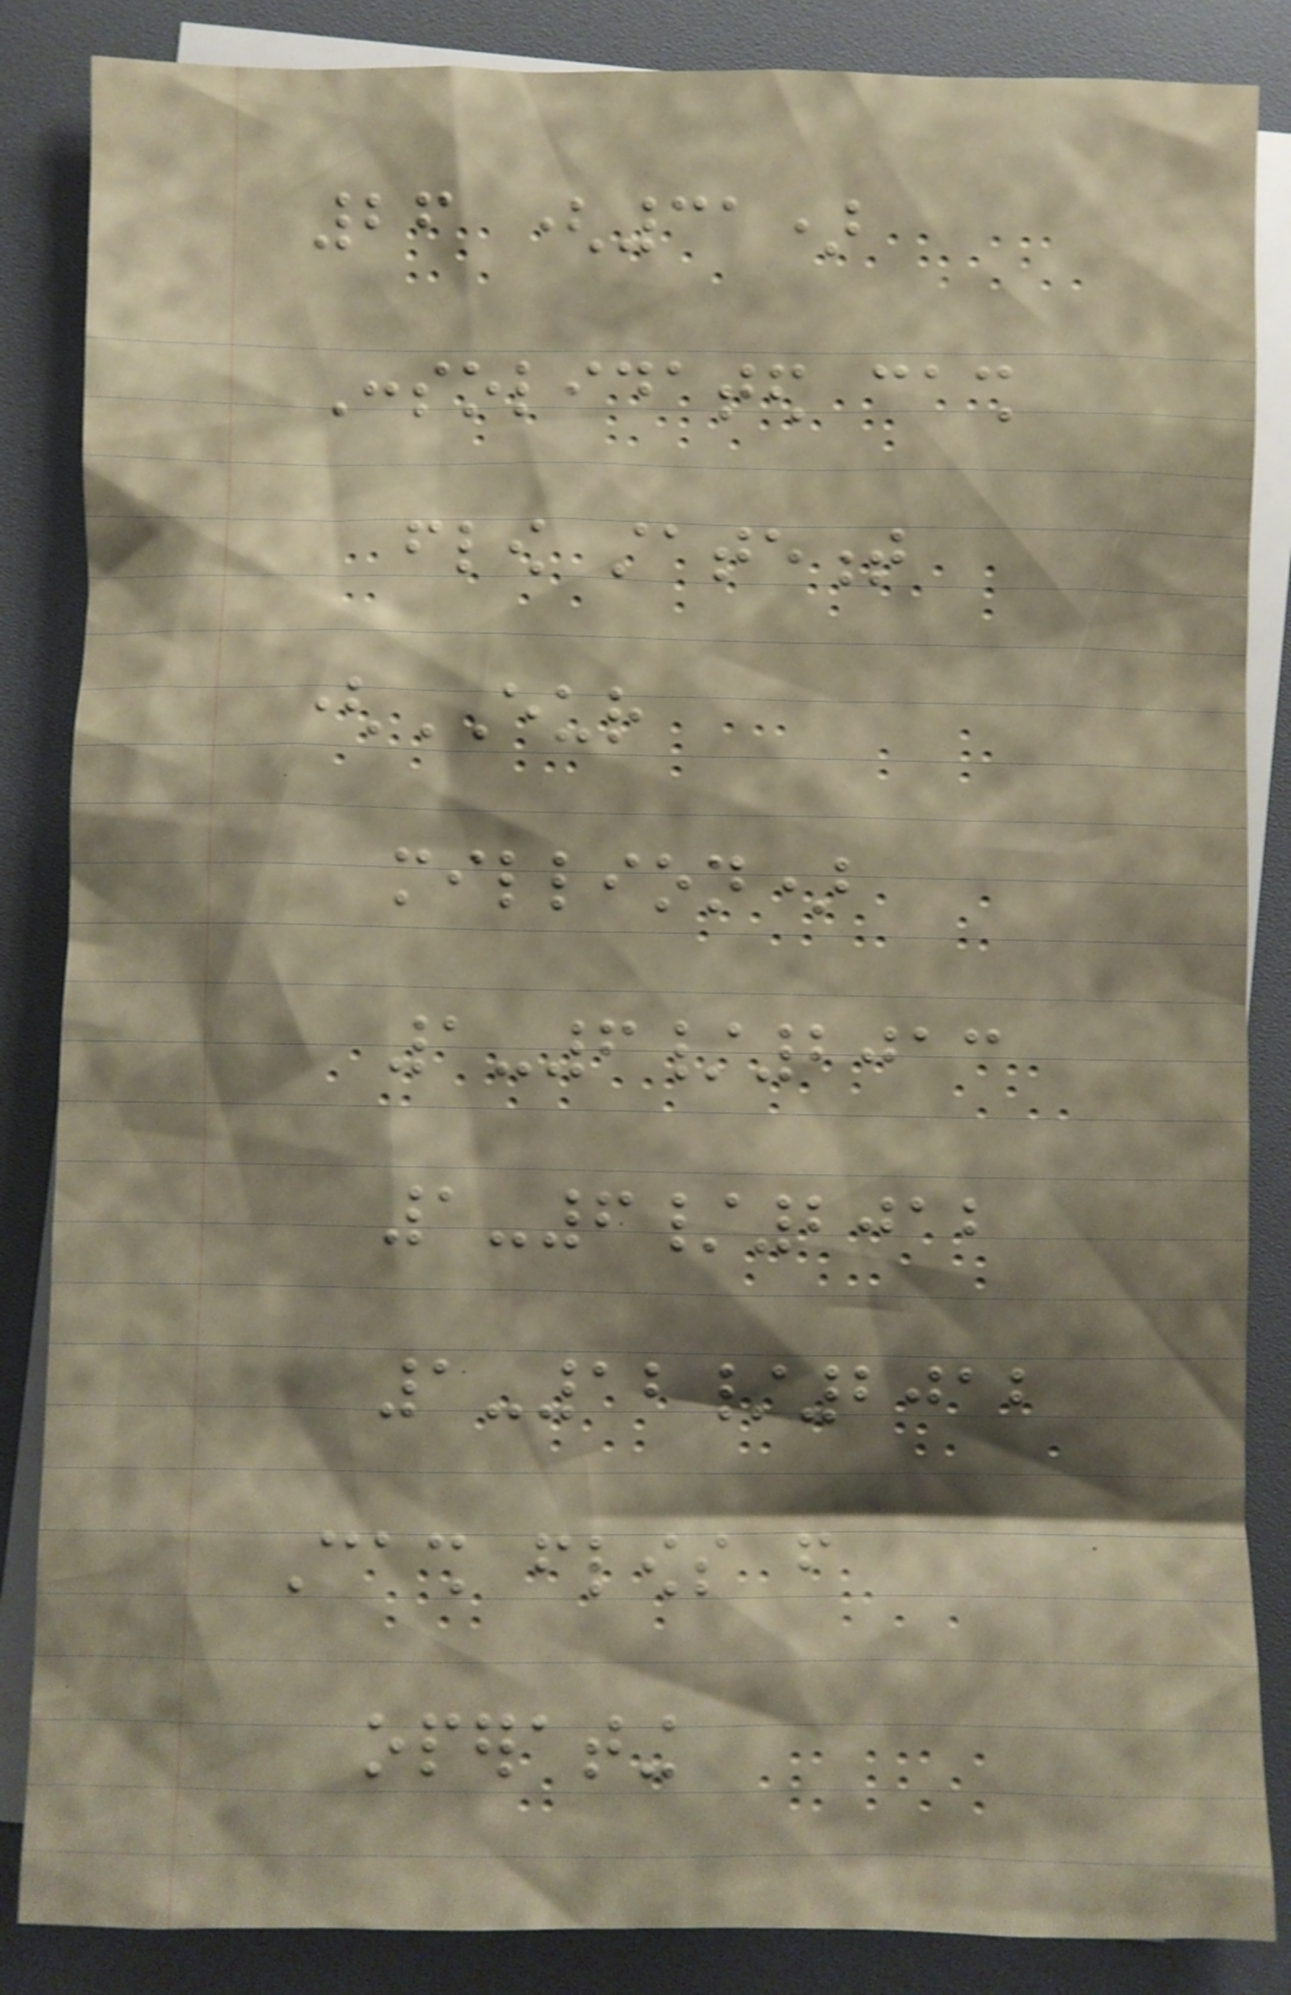26 (31)
Consolidated cash
flow statement
(EUR
million)
1-6/2013
1-6/2012
1-12/2012
Cash flows from
operating
